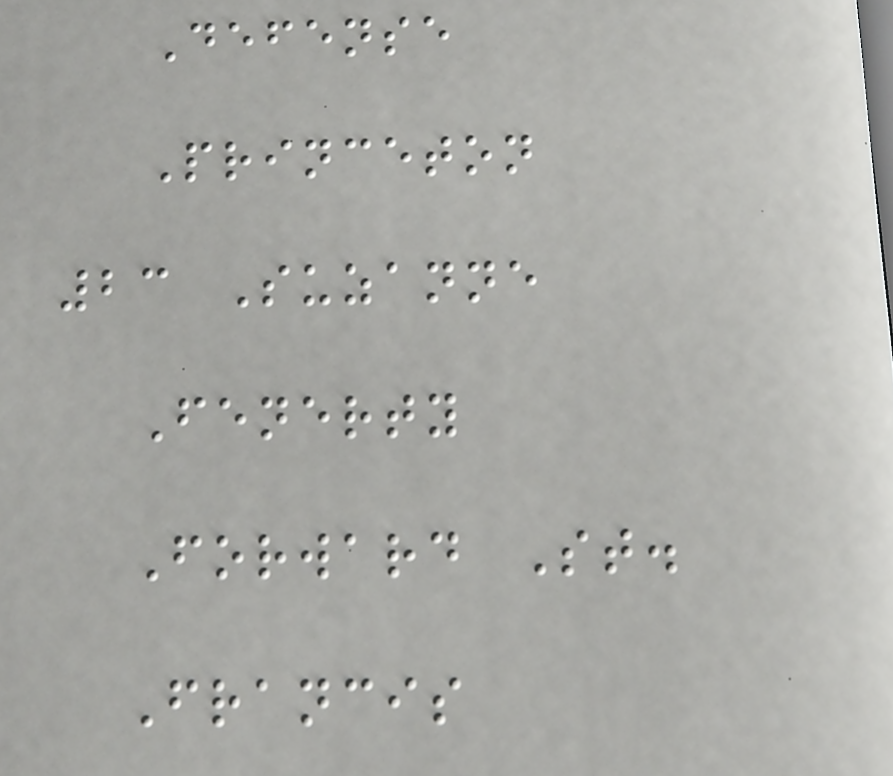Defense
Princeton
23 Suzanne
Fenerty
Forward St.
Francis
